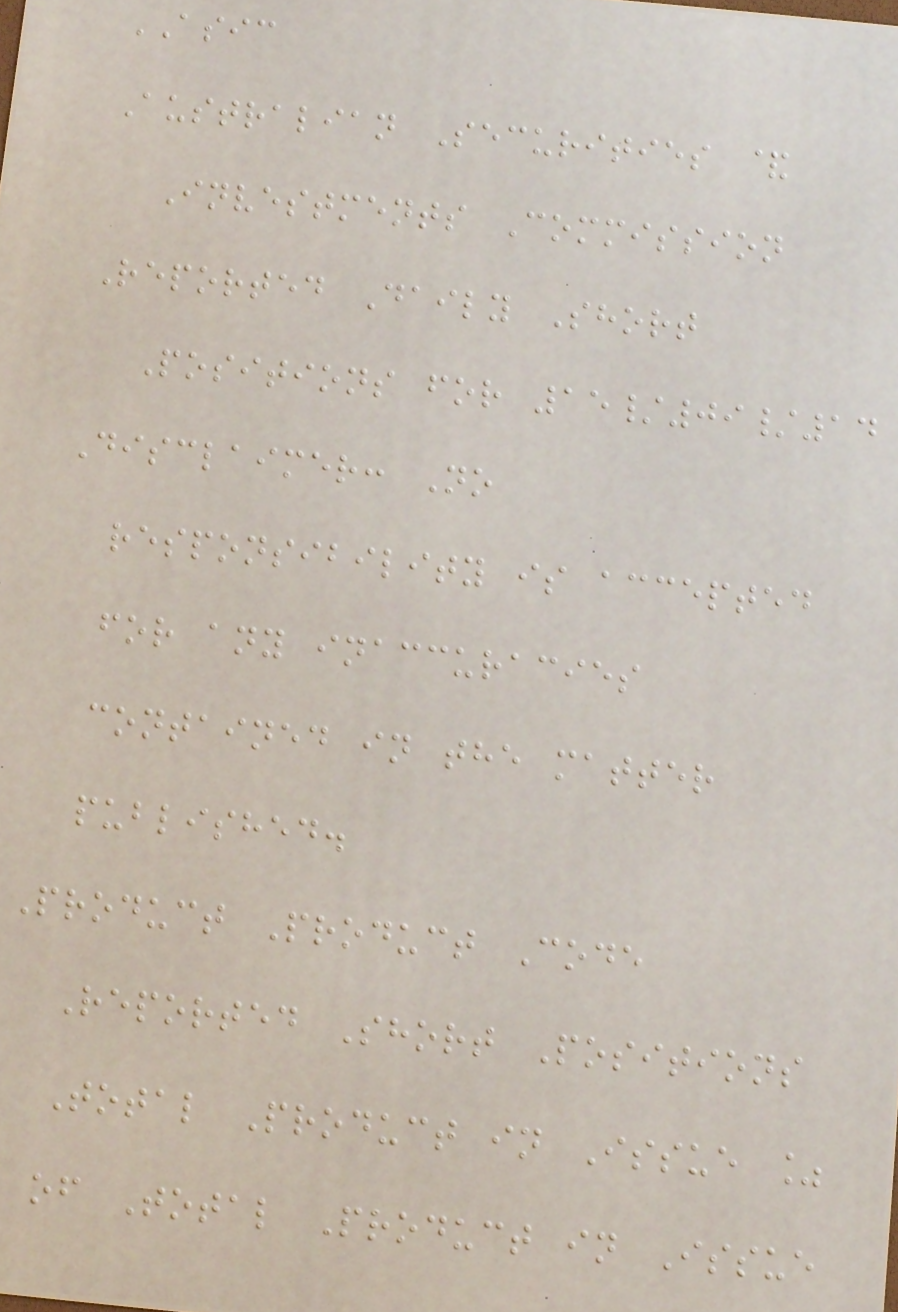ASIC
Australian Securities &
Investments Commission
Reported Daily Short
Positions for 15/09/14
Disclaimer: No
responsibility is accepted
for any inaccuracies
contained in the matter
published.
Product Product Code
Reported Short Positions
Total Product in Issue %
of Total Product in Issue
